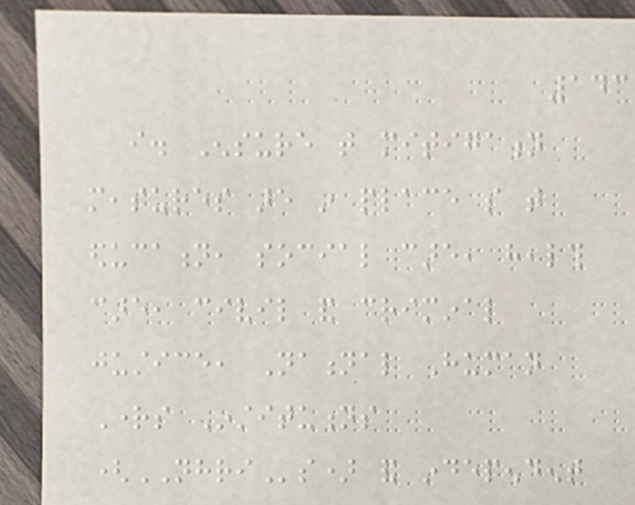143
i. Ensure that mitigation
measures are in place so that
education, social care, health
care, civil and criminal
justice, National Human
Rights Institutions
(NHRIs) and independent
